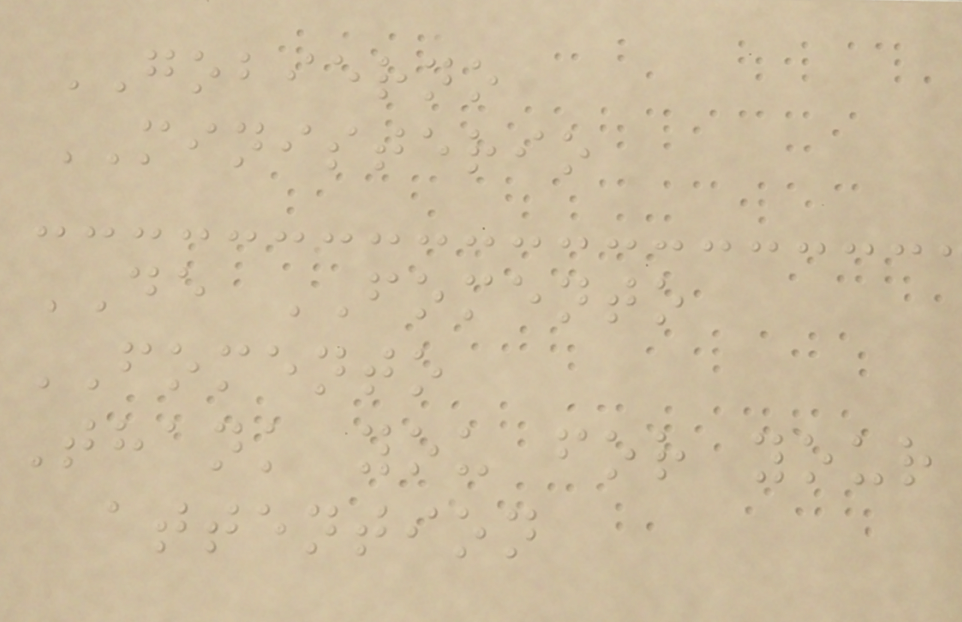GOBIERNO
MINISTERIO
DE FOMENTO
FOMENTO
Thank you for your
attention
